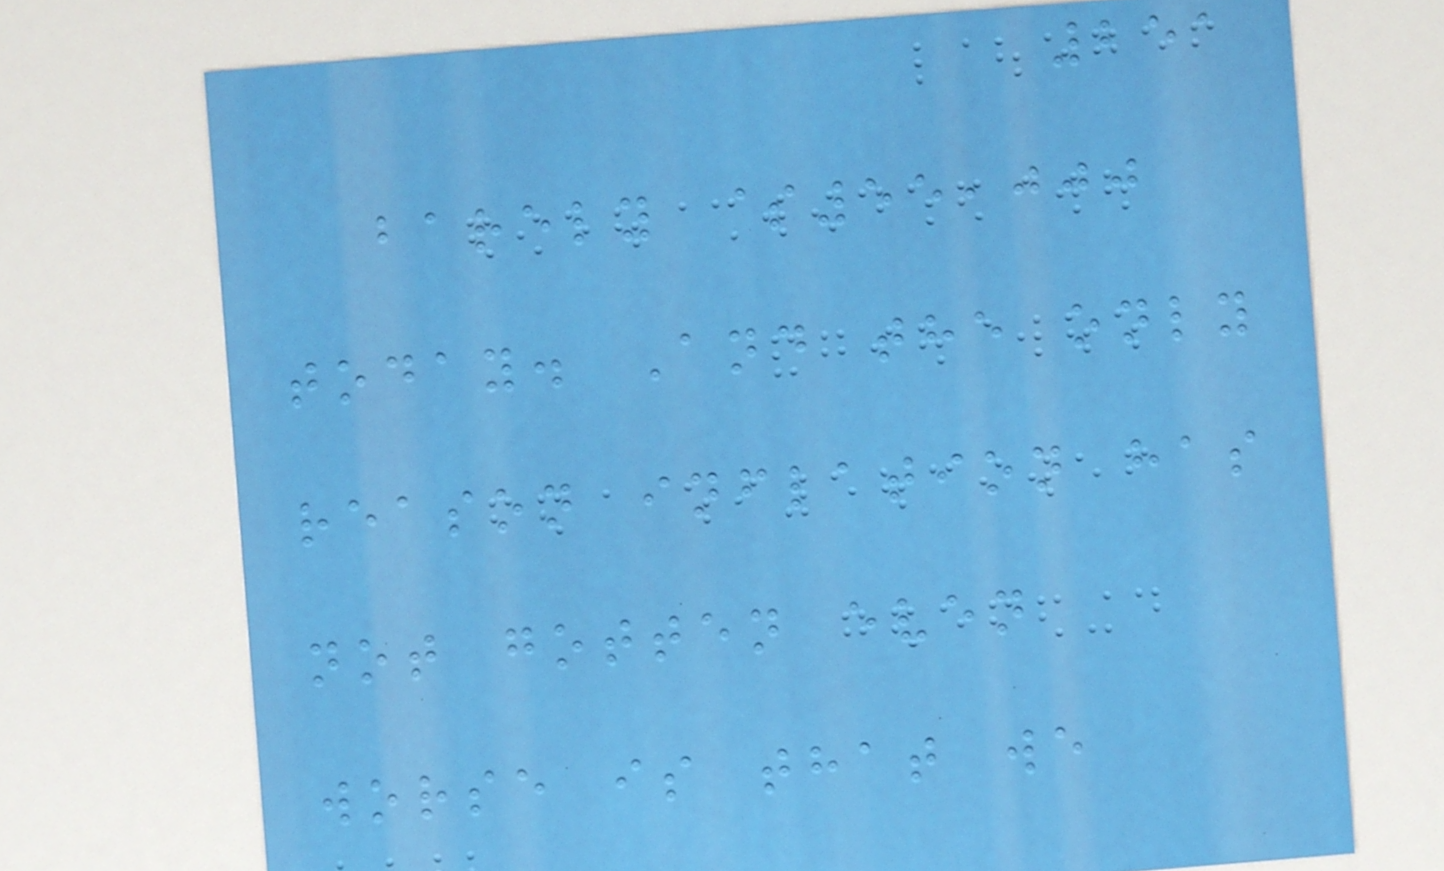251
barely $55,000
today. And the only
reason inflation has
not gotten even
worse is that we
